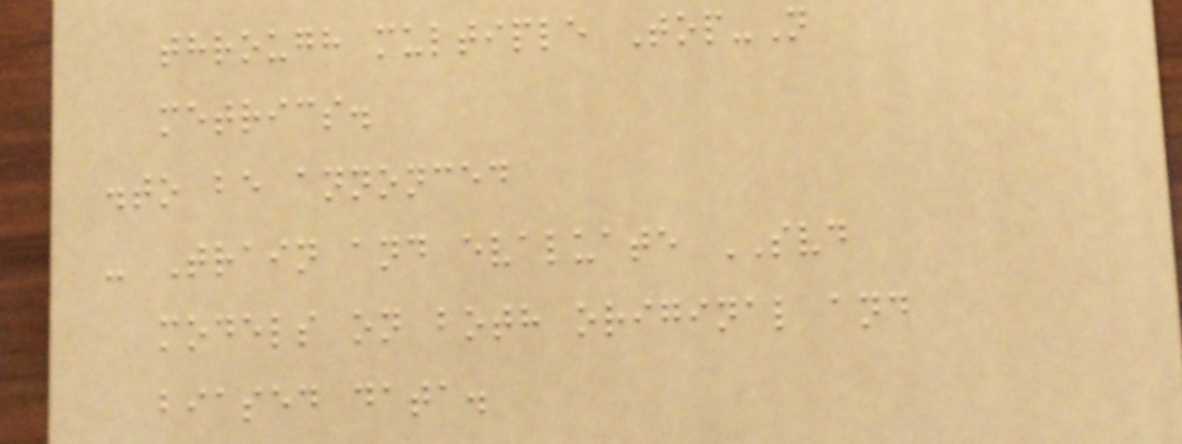through multiple Top-N
metrics.
.to be annonced
- Train and evaluate SVD
models on both original and
biased data.
